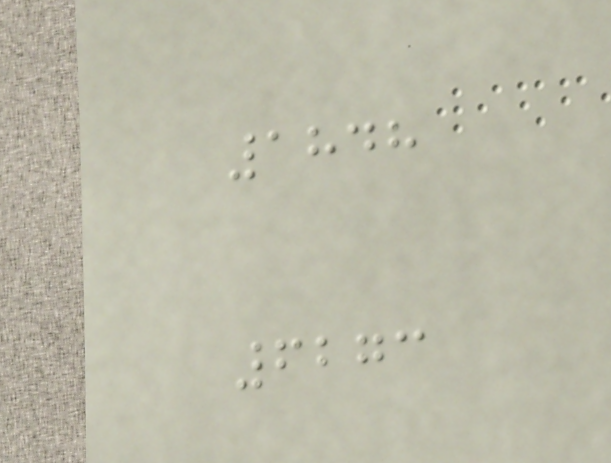1848
6273
